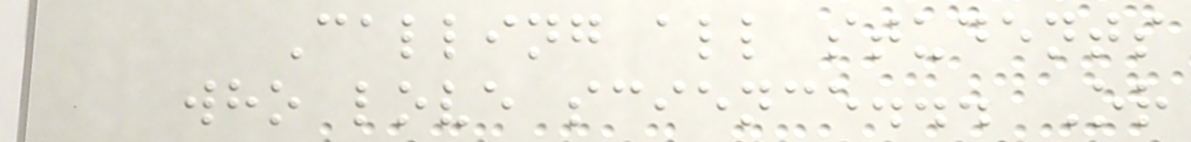Calling all students
who love science... Or
